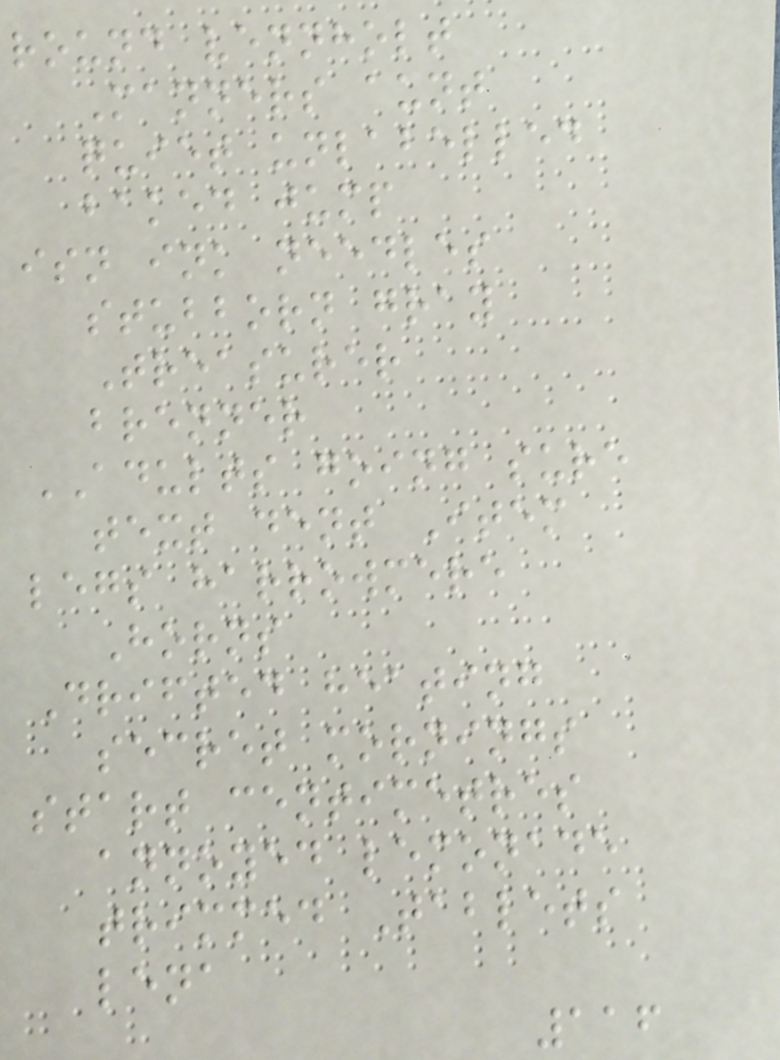round vennholt
Manners aunt
quiet unlabelled
baked jump
isn ink needles
stubborn gray
Treasurer
brenner
ADULTS going sure
text dent Item
legs harrowmere
Horns
Drifted heating
secret mornings
start centimetres
annoyed lemonade
trimmed Tablets
lena
116
